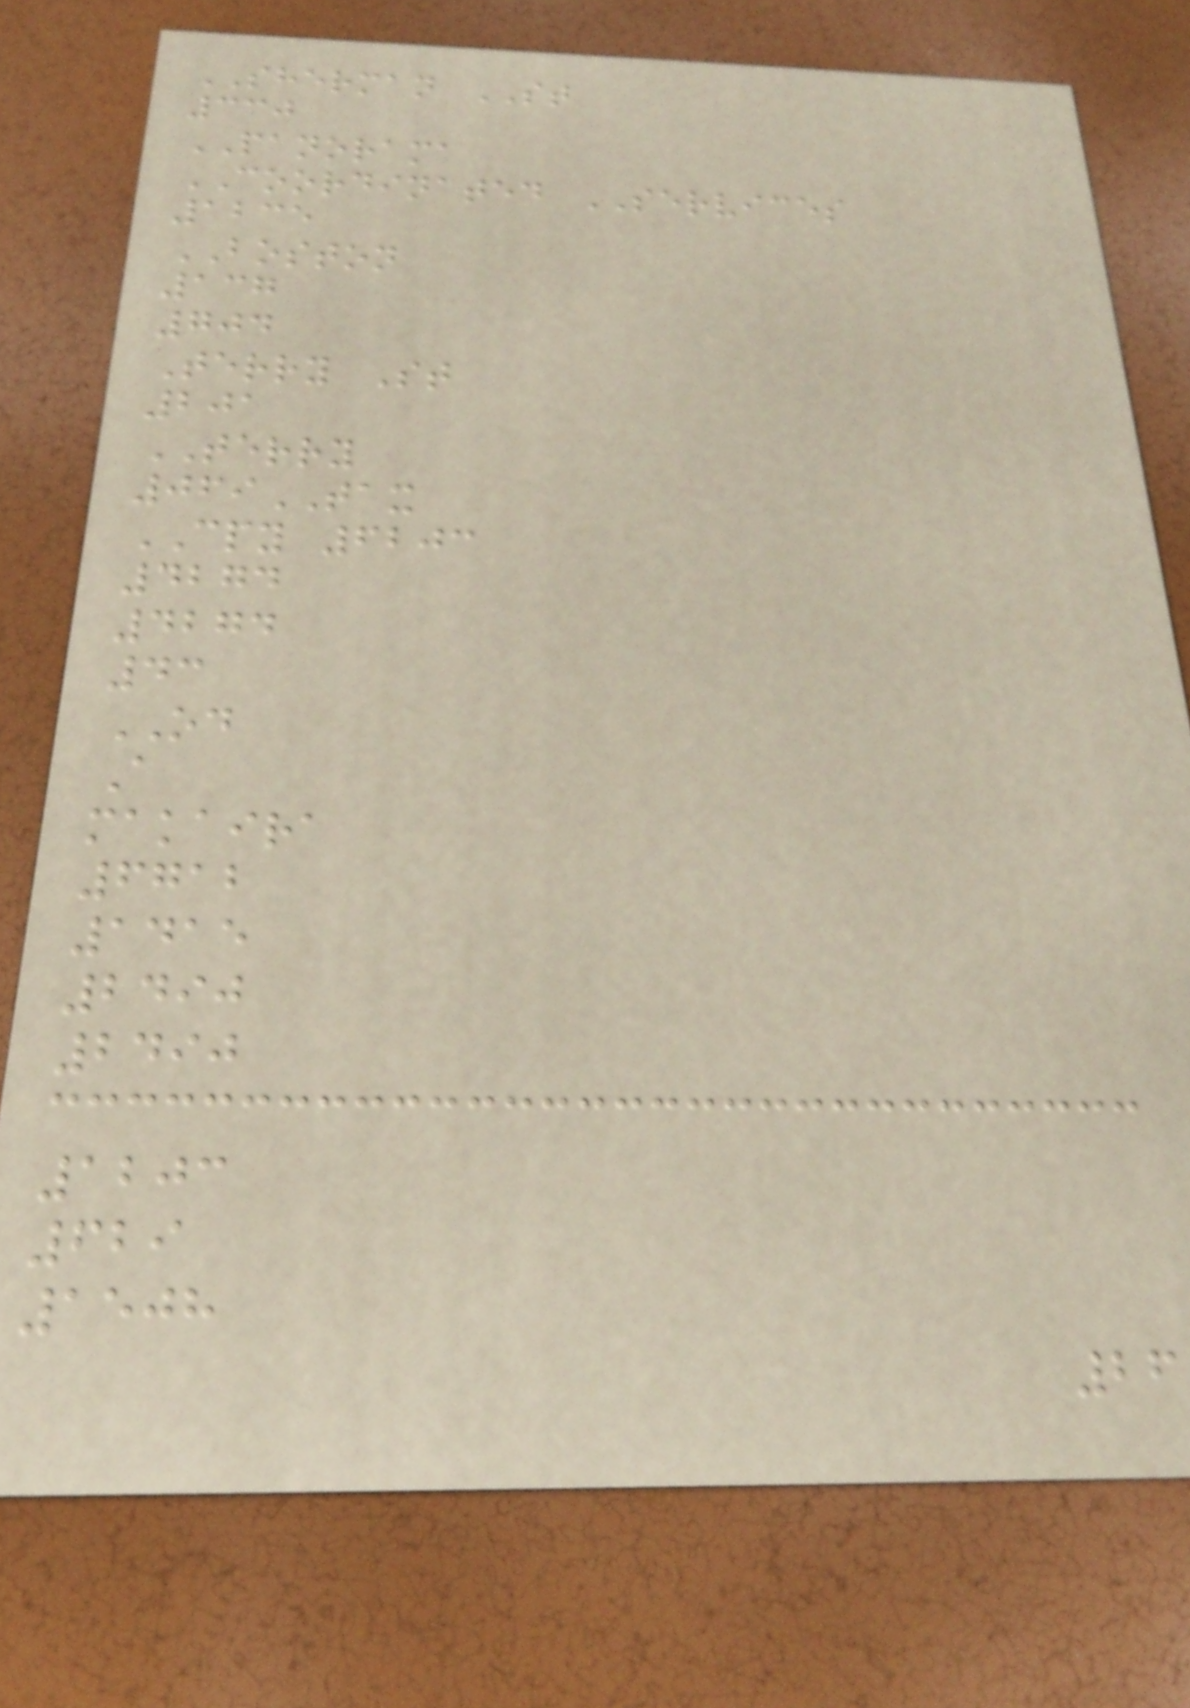SHERMAN ST
330
PANORAMA
COORDINATED SERVICES
1235
BOSTON
137
704
Terry St
201
TERRY
069TAX
CPY 6203
4274
4274
43
OD
A
makaira
6712
1415
2490
2490
1203
629
1508
26
